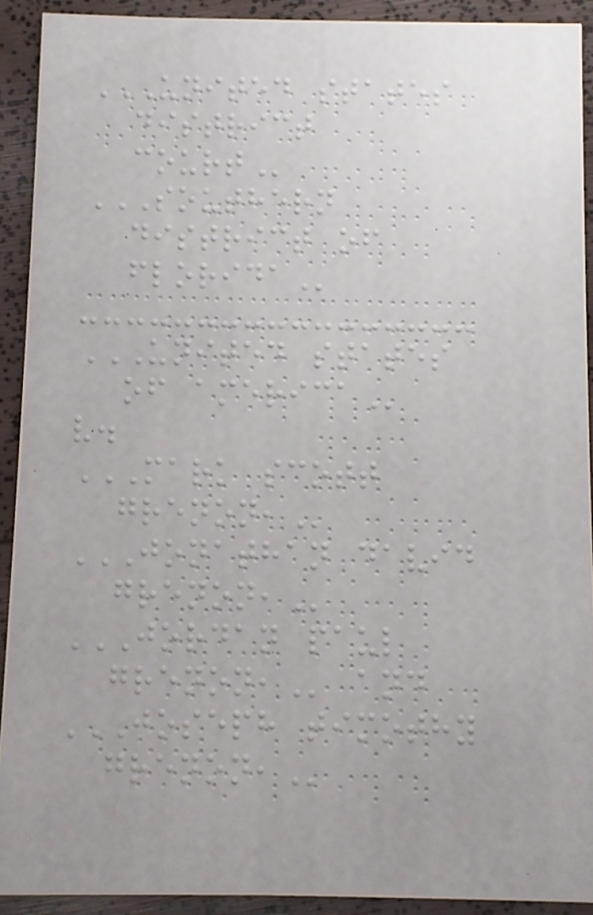UNITED STATES
DISTRICT
COURT
SOUTHERN
DISTRICT OF
FLORIDA
UNITED STATES
OF AMERICA
v.
MARK SCOTT
GRENON,
JONATHAN DAVID
GRENON,
JORDAN PAUL
GRENON, and
JOSEPH TIMOTHY
GRENON,
